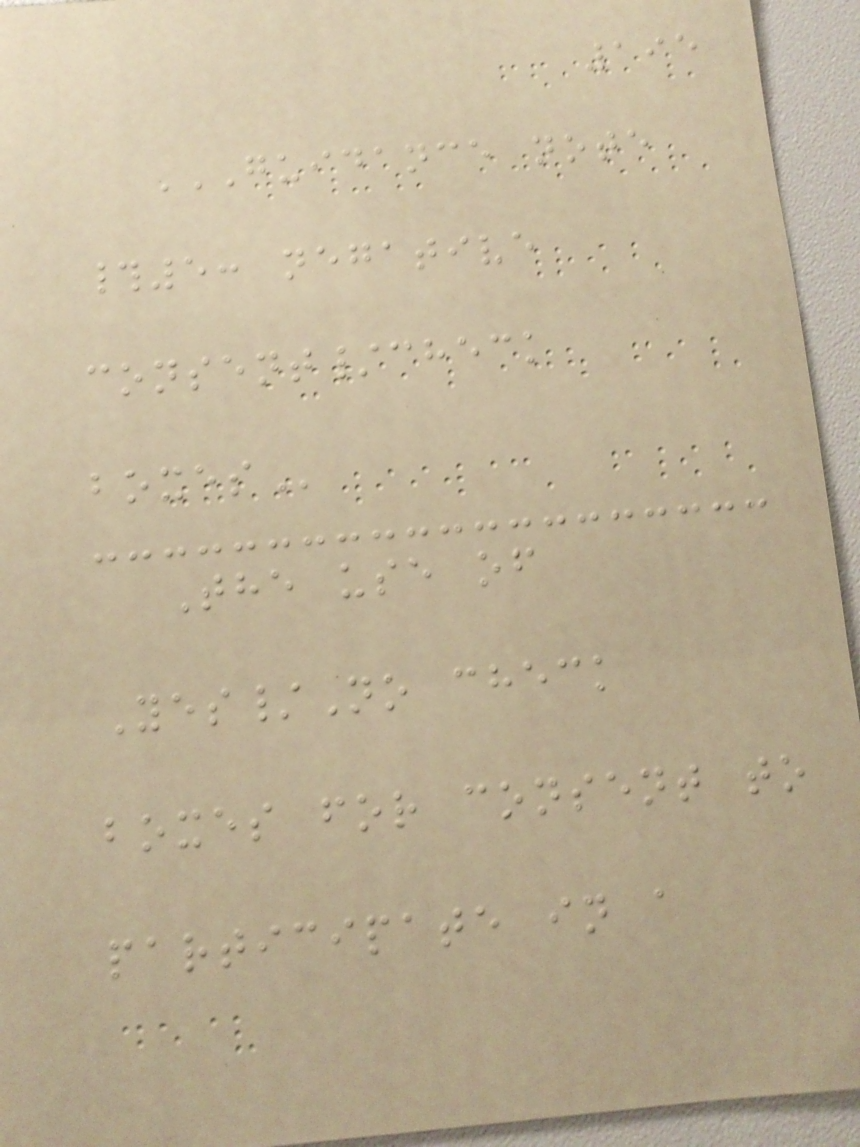195
GUIDANCE NOTE
#5: NEGATIVE
CONSENT/CHECK
BOXES
The use of
Yes/No check
boxes for consent to
participate in a
